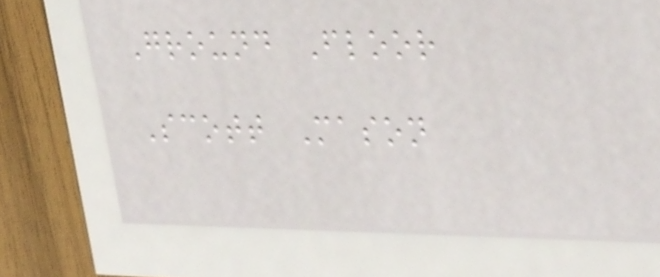Ground Floor
Scott Mason
